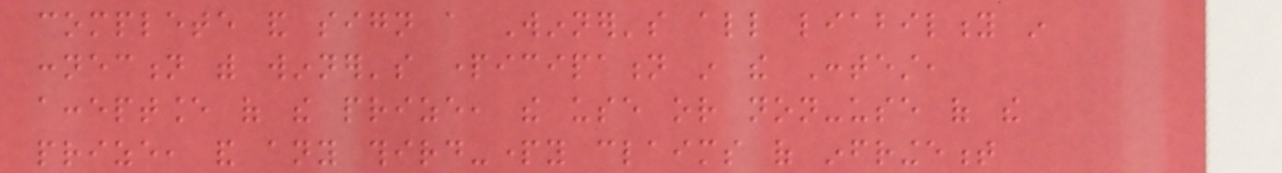complete and sign a Winner's all liability in
connection with winner's participation in the Contest,
acceptance of the prize, the use or non-use of the
prize, and any third-party claims of infringement
